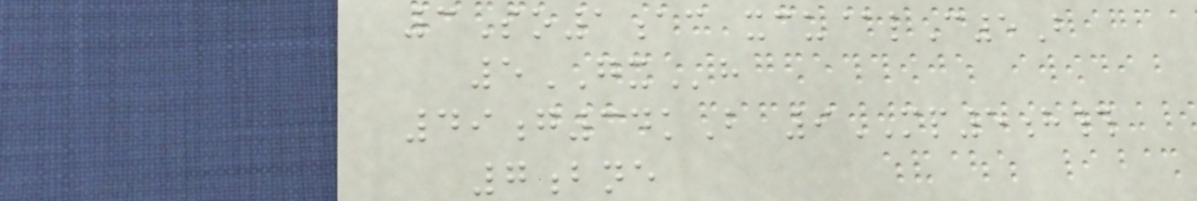3So1ac xcu@lC5B
5GXh
49g34kB 9MP5h#
7bne
